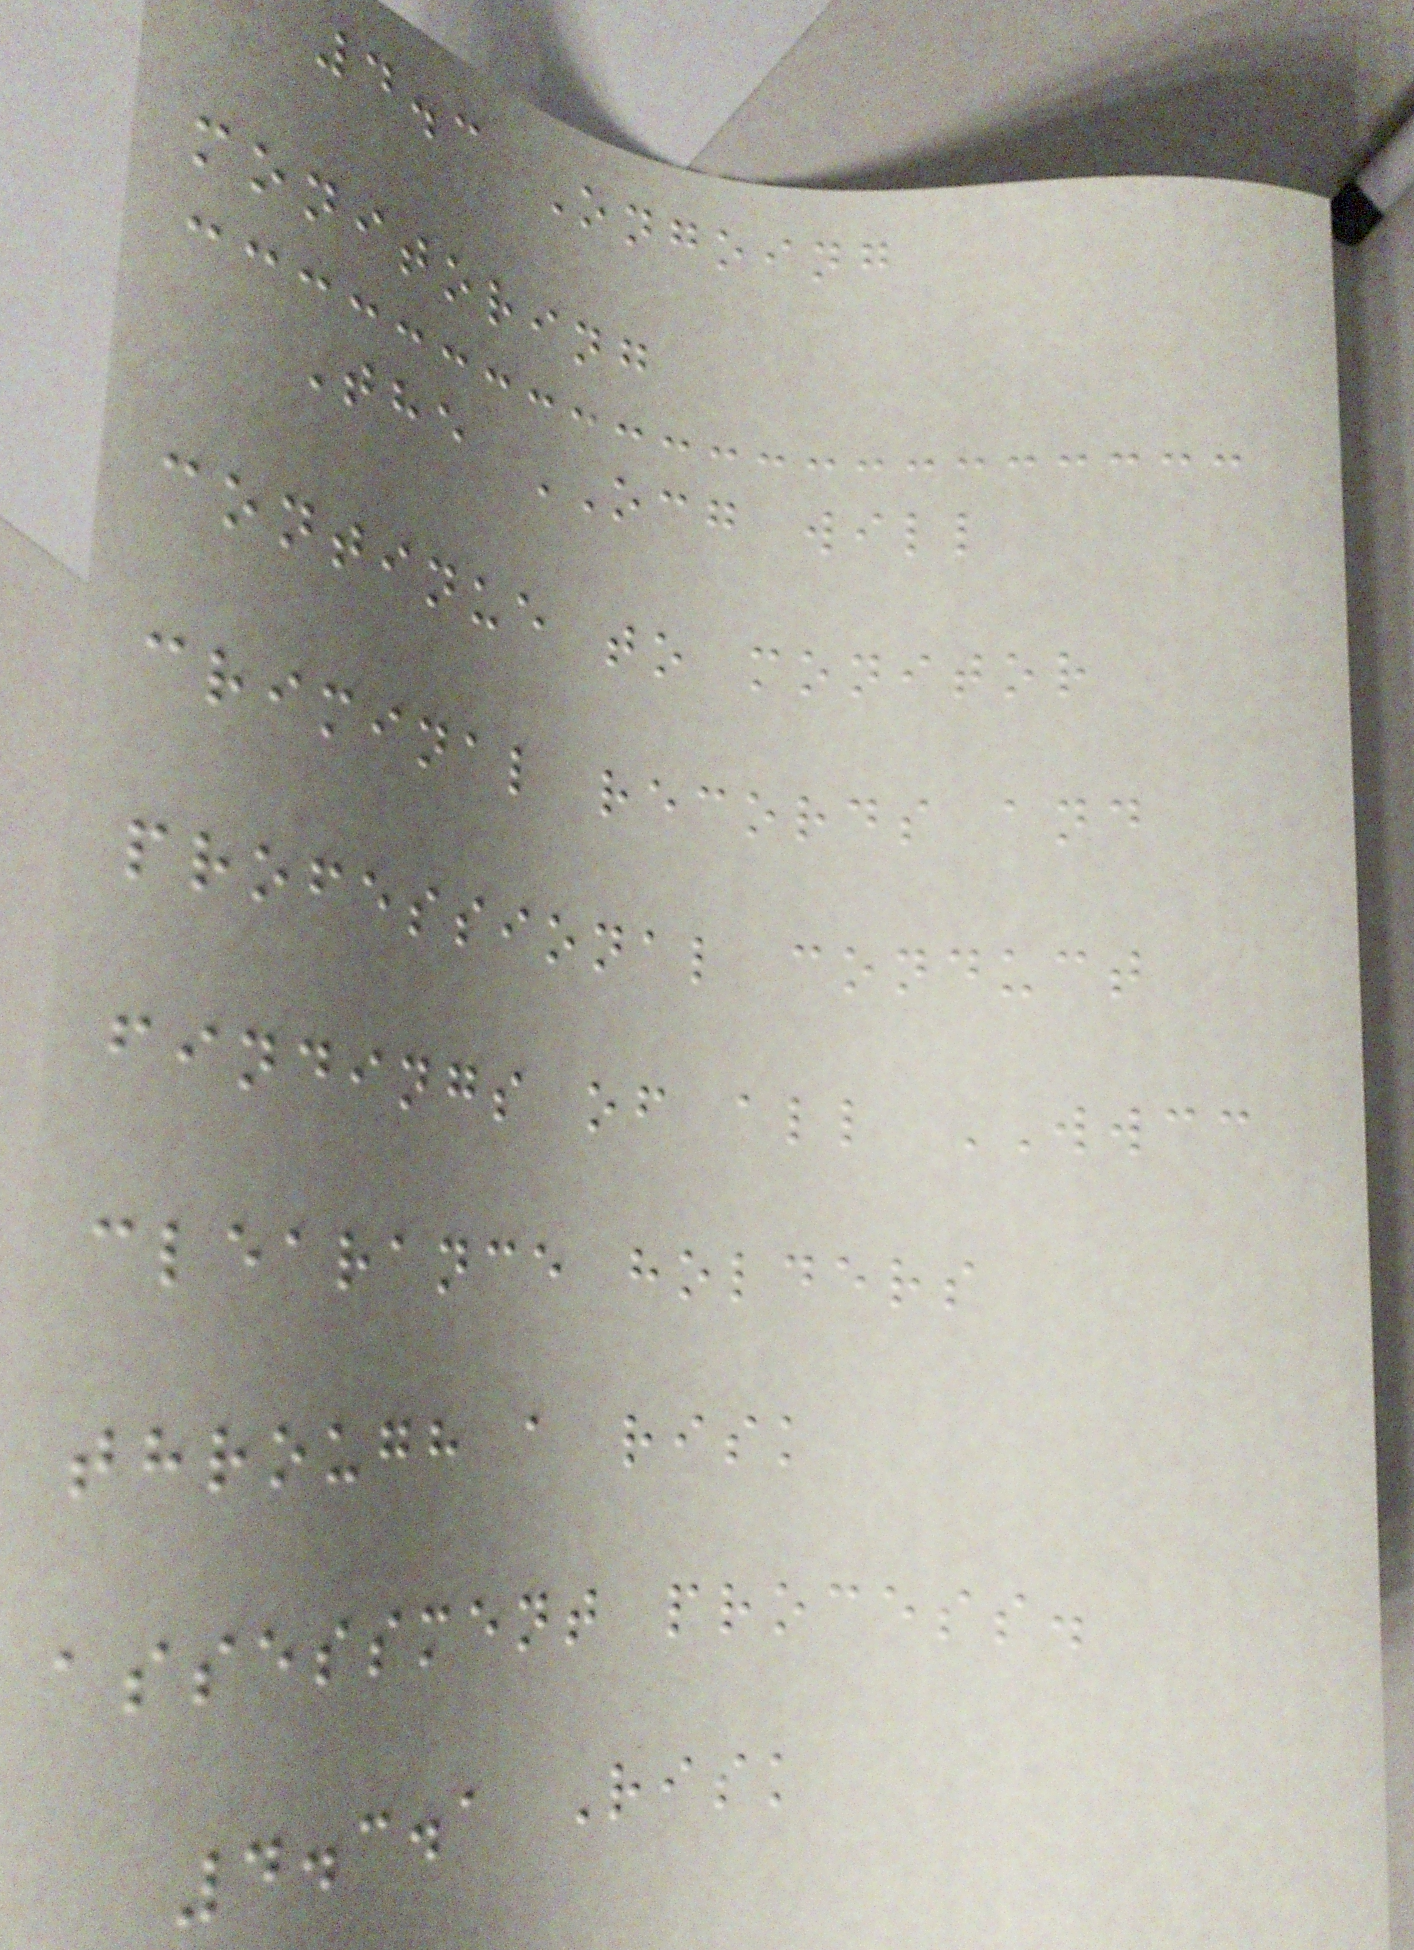4.3 Ongoing
monitoring
The OCG will
continue to monitor
criminal records and
professional conduct
findings of all WWCC
clearance holders
through a risk
assessment process.
4.3.1 Risk
